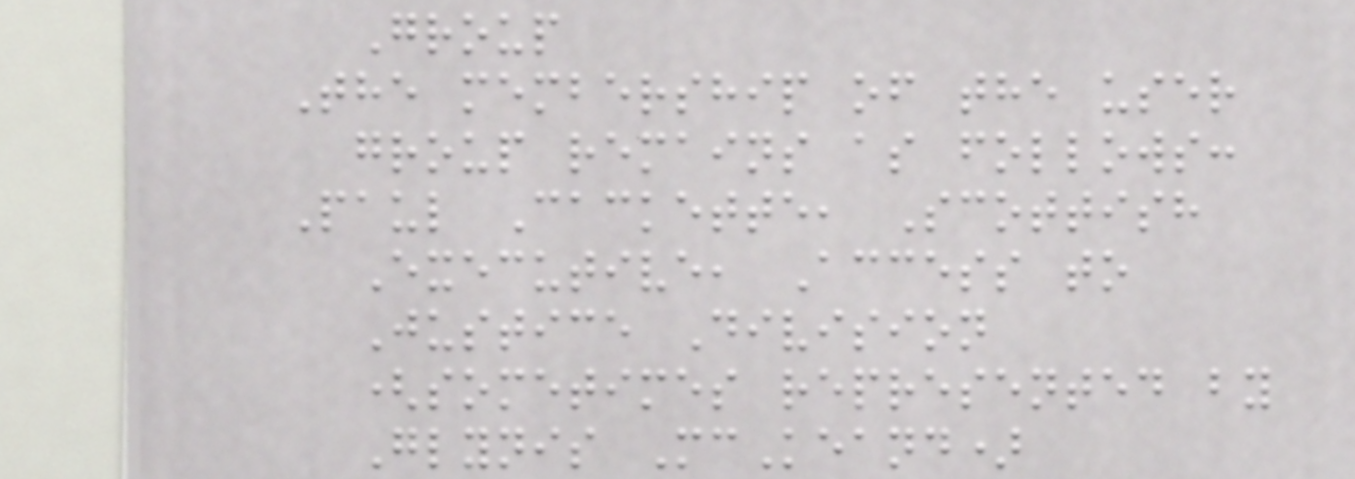Group
The membership of the user
group remains as follows:
Paul Cackette, Scottish
Executive, Access to
Justice Division
(sometimes represented by
Glynis McKeand)
